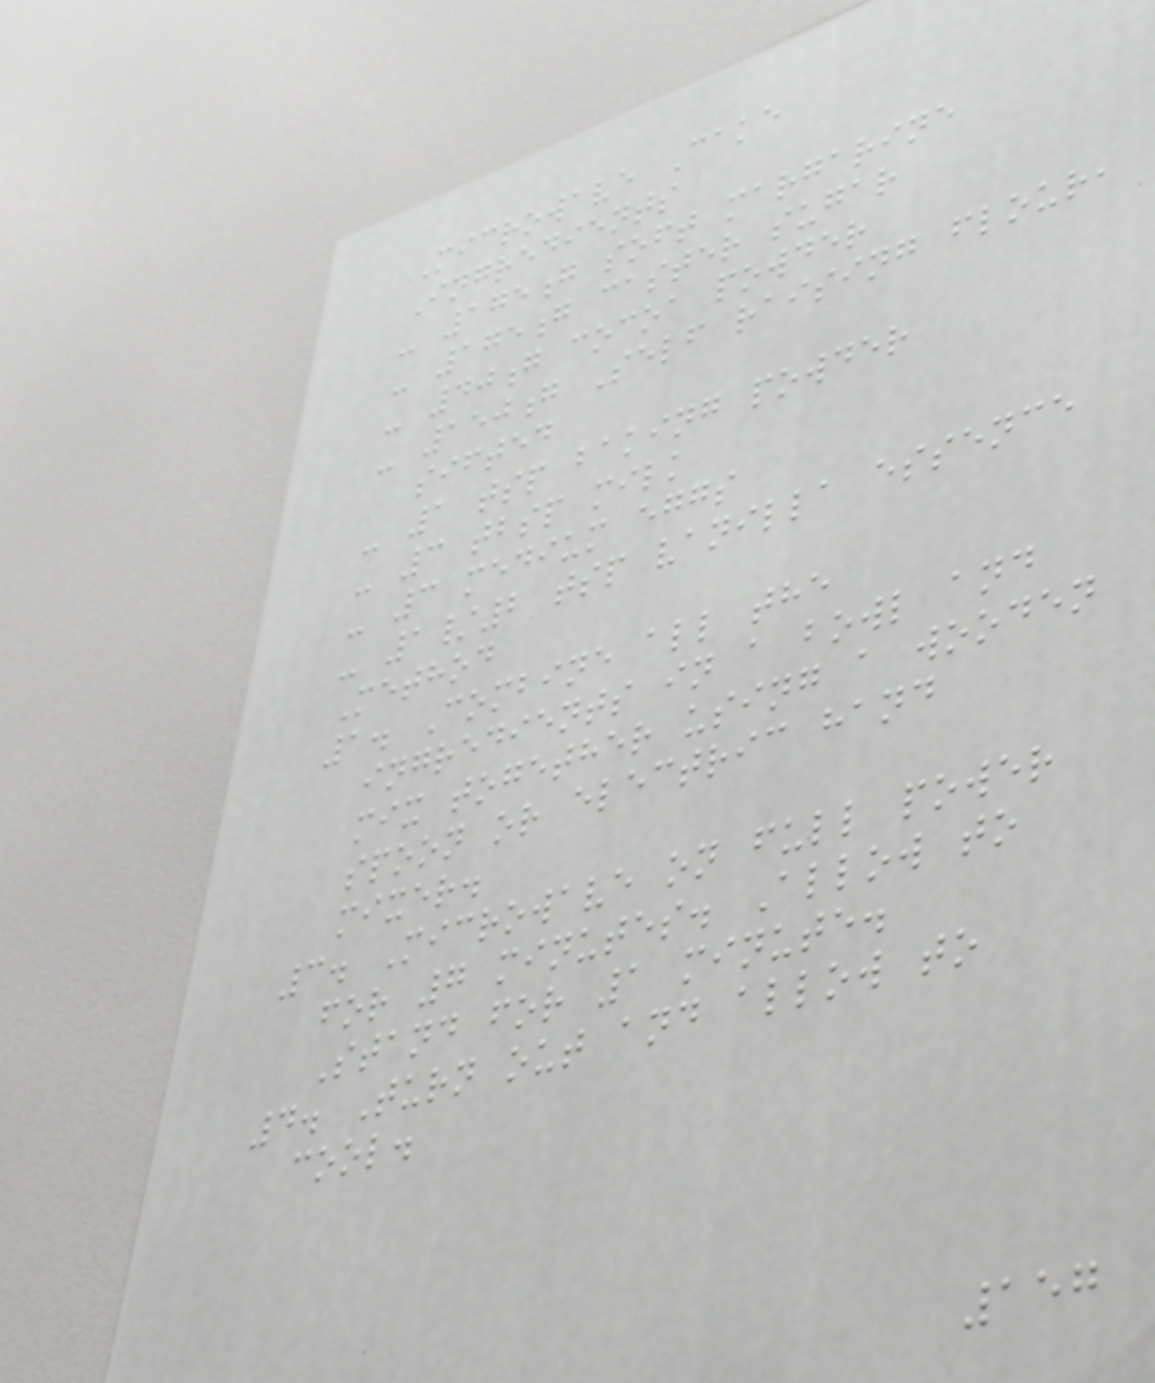Microwave Cake
Ingredients
- 175g soft margarine
- 175g caster sugar
- 40g cocoa powder
- 150g Self raising flour,
sifted
- 1 tsp baking powder
- 3 tbsp milk
- 3 medium eggs
- 1/2 tsp vanilla essence
Method
1. Combine all the
ingredients in a bowl and
mix together using a wooden
spoon or electric hand
mixer.
3. Microwave on full power
for 7 minutes. Allow to
Stand for 1 minute.
4. Turn out and allow to
cool.
157
